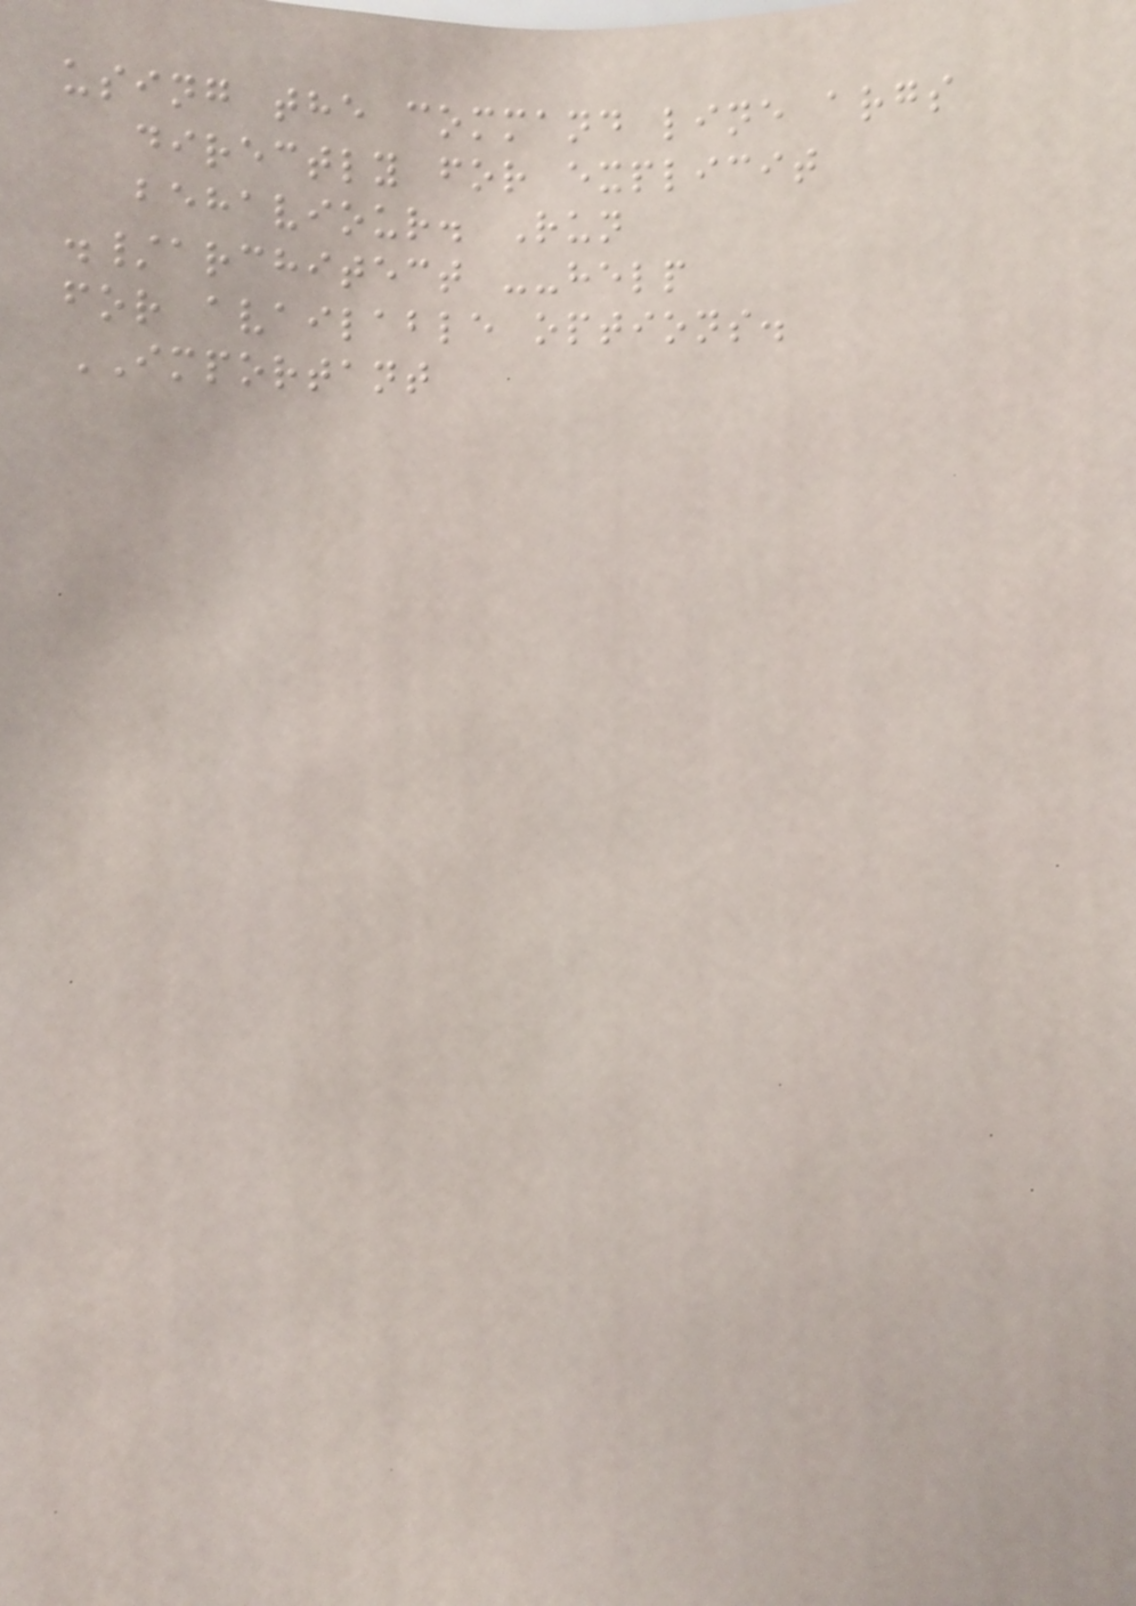using the command line args
directly for explicit
behaviour. Run
./architect --help
for available options.
IMPORTANT
